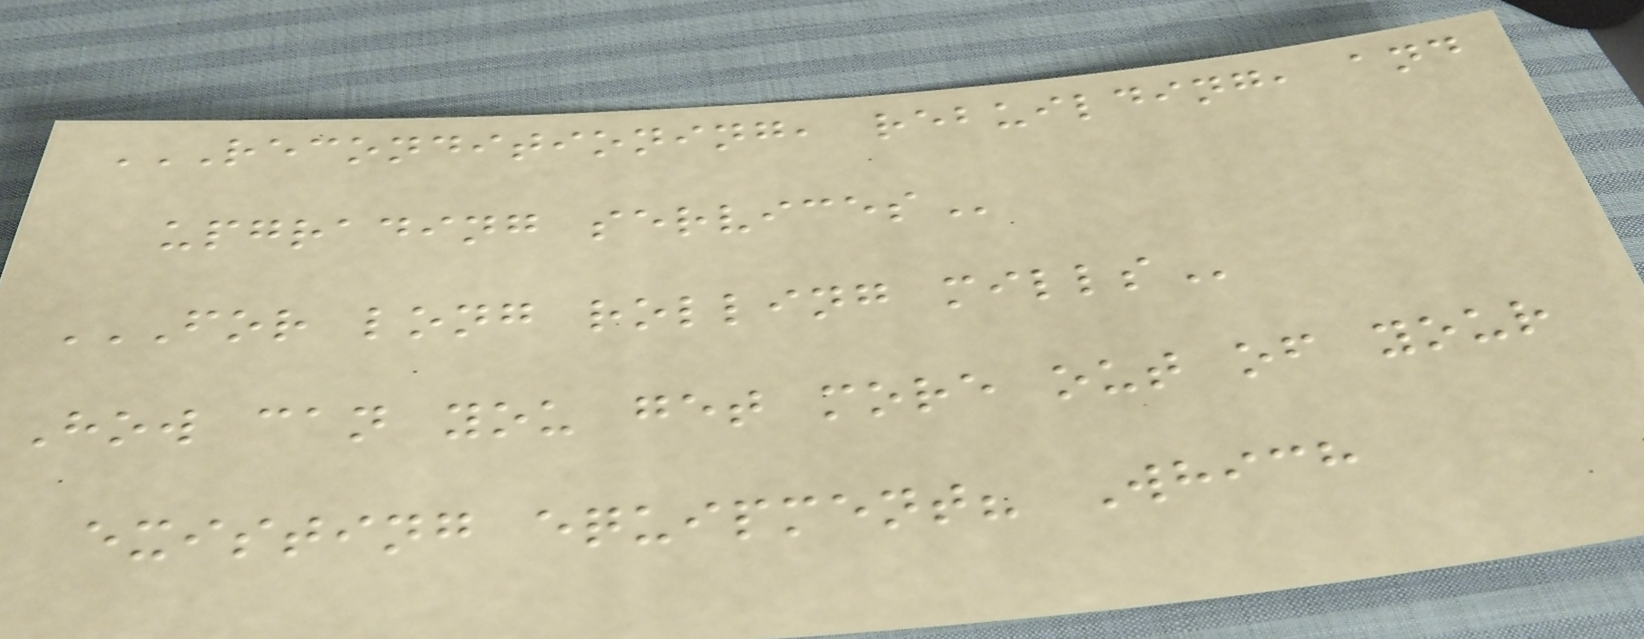RECONDITIONING, REBUILDING, AND
UPGRADING SERVICES
FOR LONG ROLLING MILLS
How can you get more out of your
existing equipment? Which
